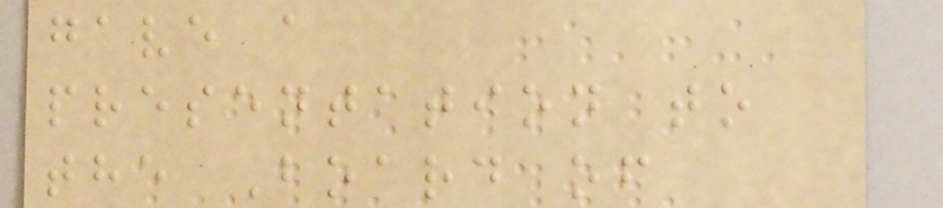gave a
presentation to
the Board of
